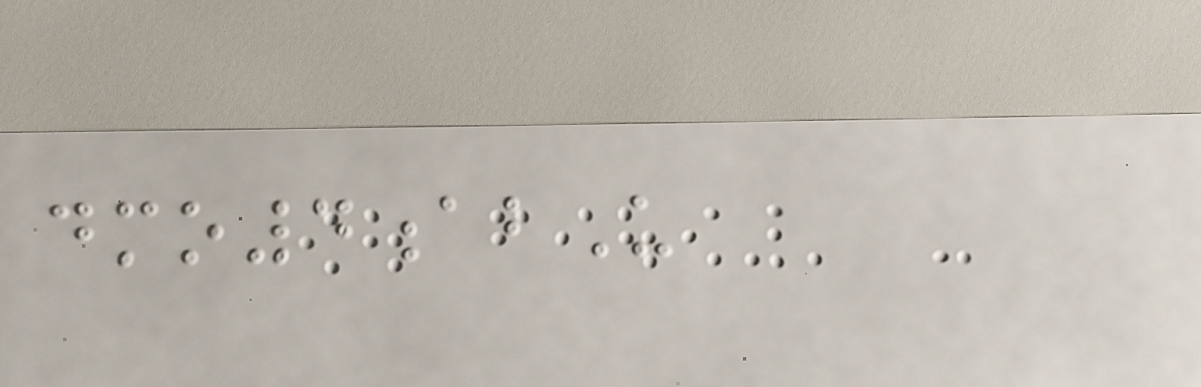dmo4abU
